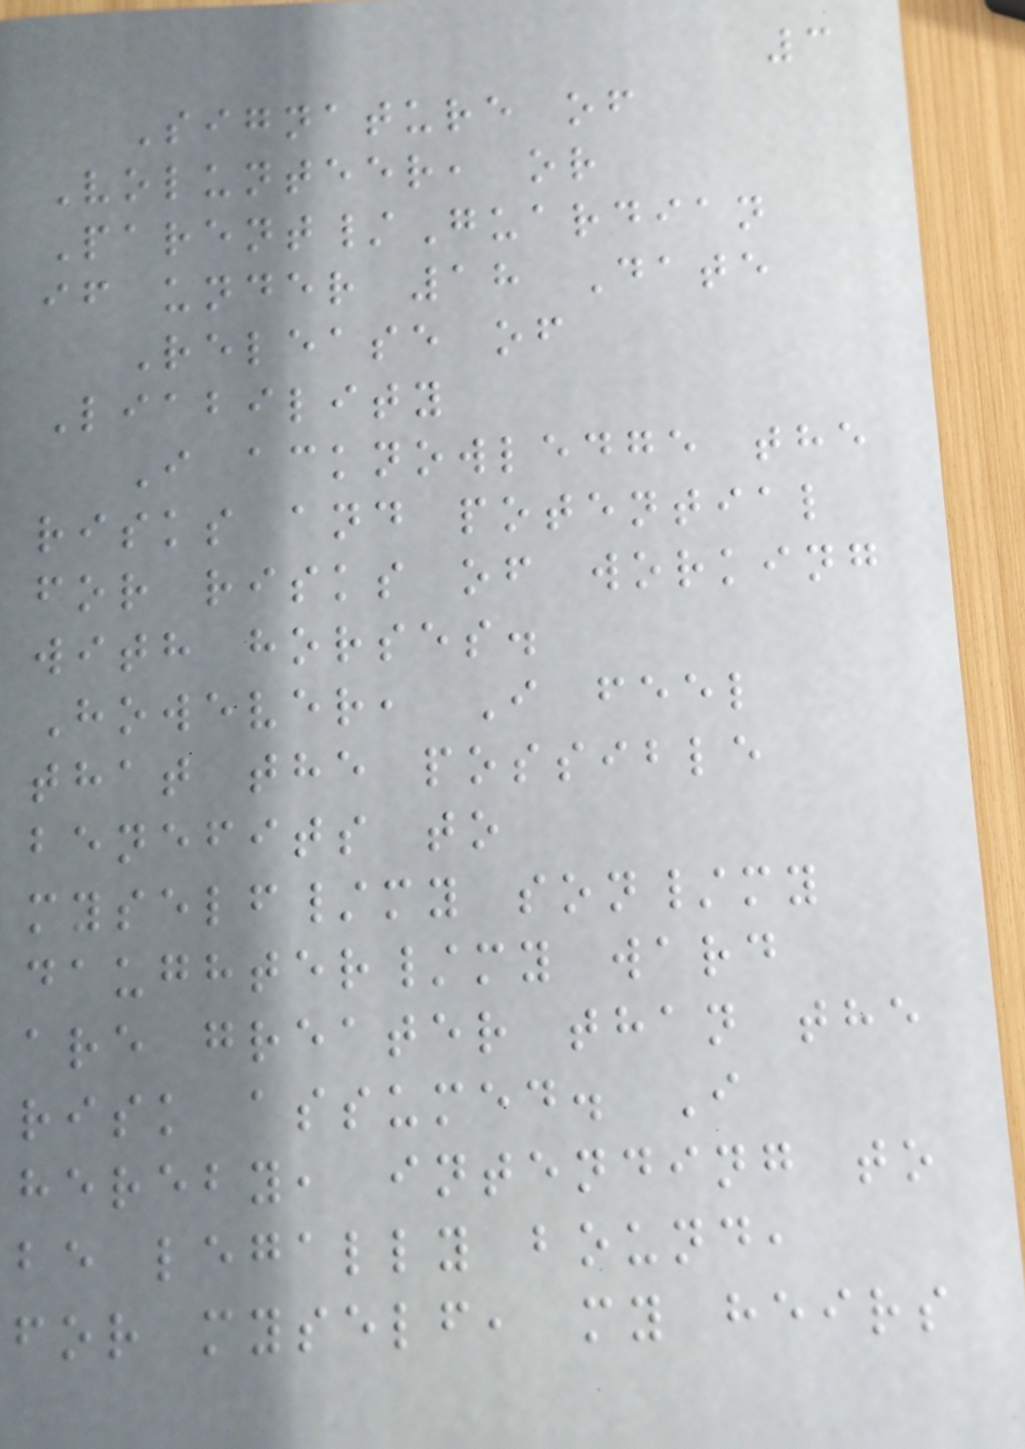3
Signature of
Volunteer, or
Parent/Guardian
if under 18 Date
Release of
Liability
I acknowledge the
risks and potential
for risks of working
with horses.
However, I feel
that the possible
benefits to
myself/my son/my
daughter/my ward
are greater than the
risk assumed. I
hereby, intending to
be legally bound,
for myself, my heirs
